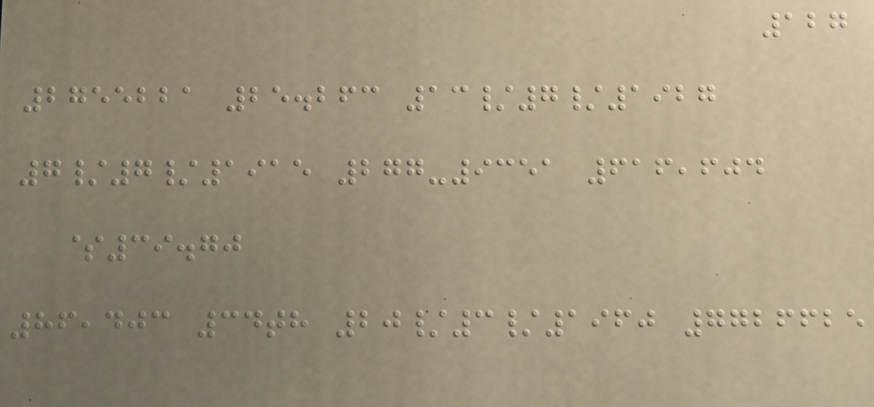127
2755221 25.263 13/7/1927
7/7/1915 277-9351 616,604
$39.70
86,403 34th 20/3/1960 7726625
